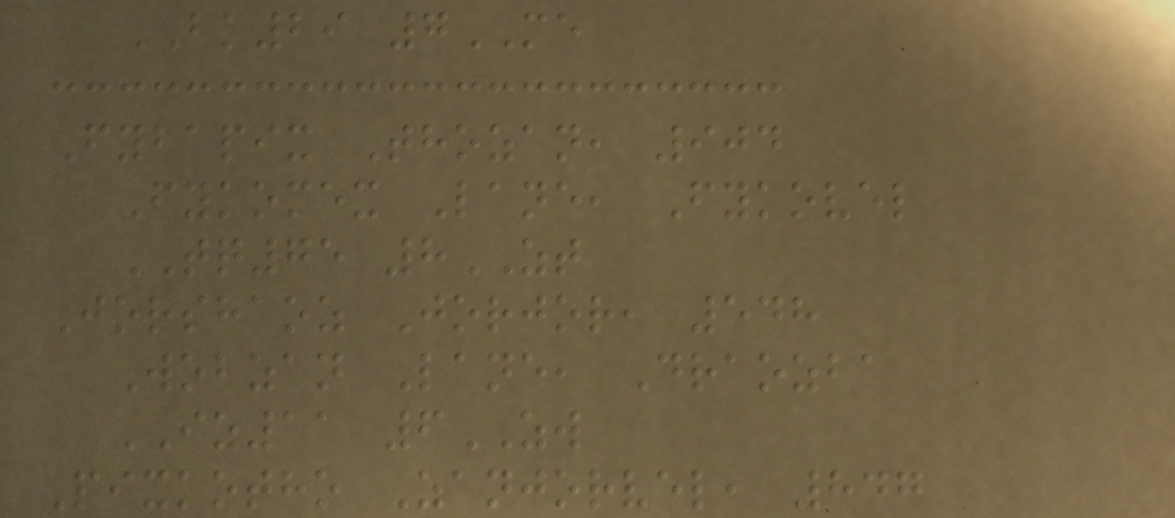BK29 7ME
Fybapix Thozan, 904
Fykomex Lane, Fykovel
TQ75 8ZT
Jorshaoz Jorjor, 548
Wobzan Lane, Draozba
IZ11 6ZW
Pixkotho Zanjorvel, 847
